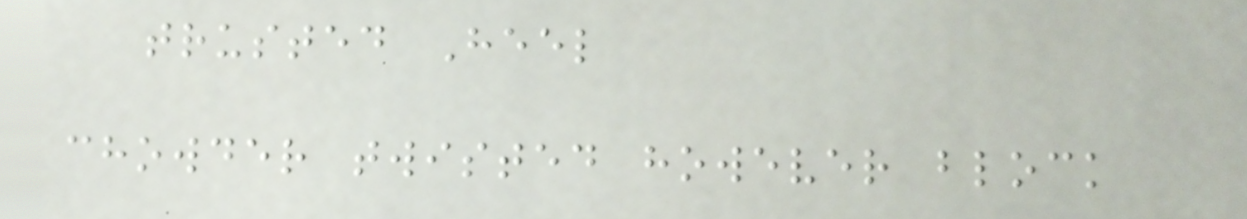trusted Heel
chowder twisted however block
